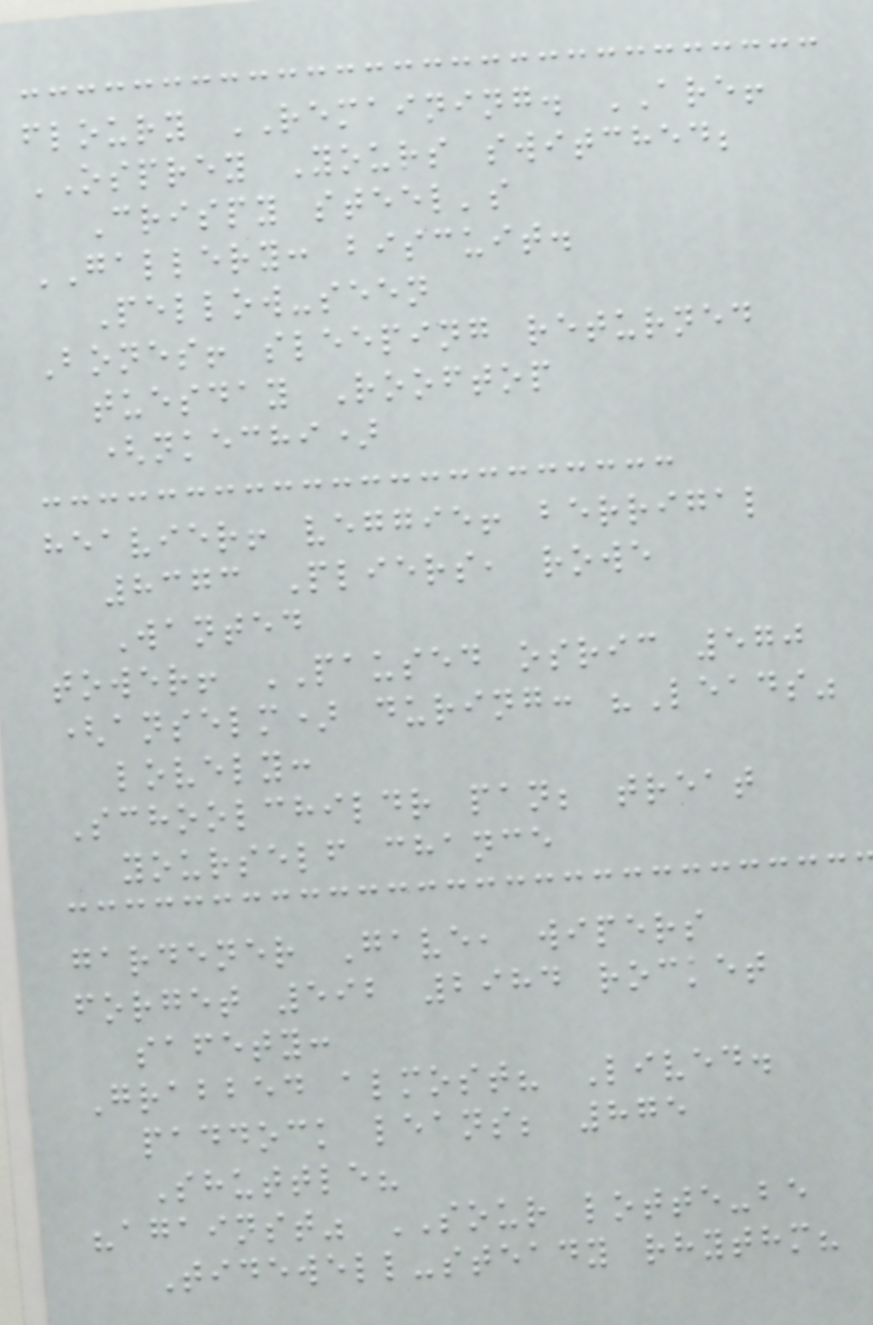floury REMAINING. ARE!
OSPREY Yours switched;
Crispy steel's
GALLERY: biscuit.
Pellow-seen
Bones! sleeping returned
tuesday Rooftop
(nkechi)
heavier! veggie! berrigal
8373 Pliers, rowe
Wanted
tower! PAUSED osric 570
(anselm) during: "Leads"
lovely:
Schoolchildr pan; treat
yourself chance
gardener Gave, wipers
forget 592 2984 rocket
safety:
Grabbed almost? Lived.
paddock leans; 875
Shuttle?
"against" SOUR lotte-be
Tidewell-steady rhythm?
